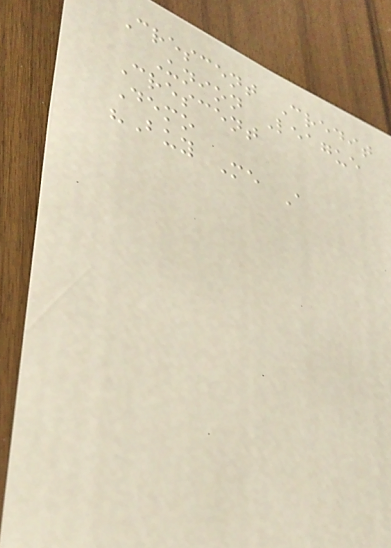Crescent Credit
Union League
Crescent
Demo
"Buy Me A
